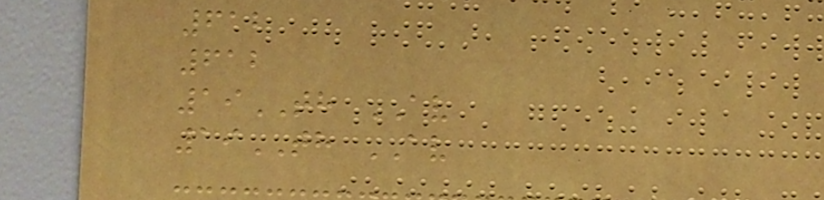612
612
19TH AV
19TH AV
